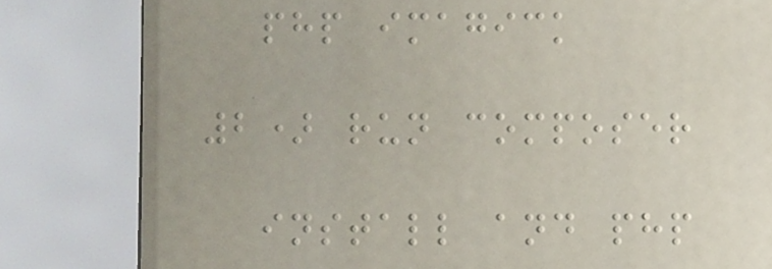php imagick
2) run composer
install and php
